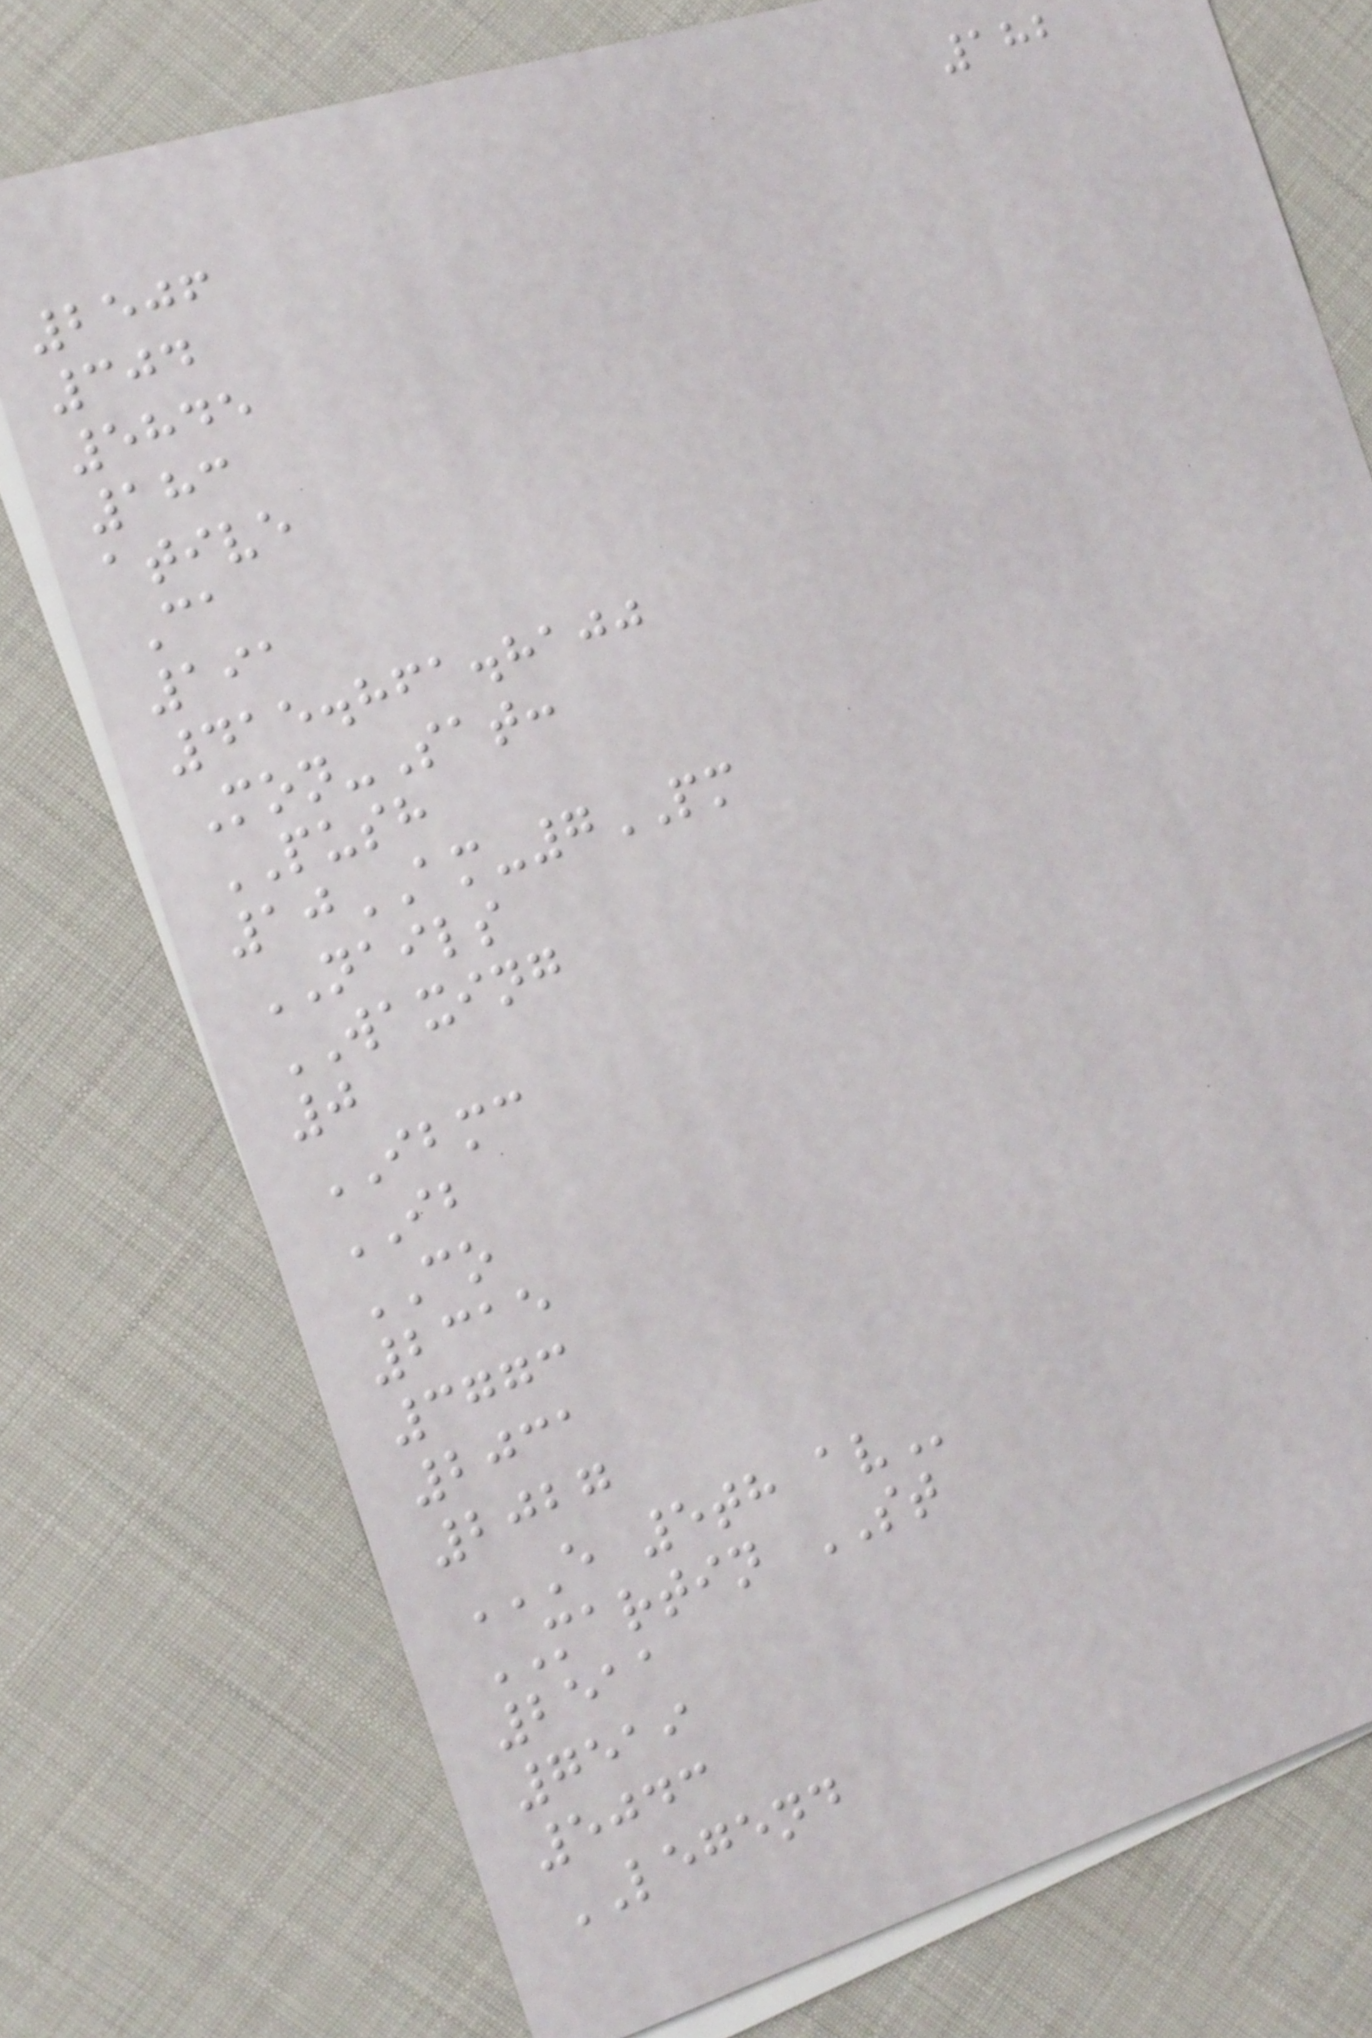182
2506
304
5845
183
ative
Ca
191
415.861.8100
Mon-Sat:
PUSH
10AM-7PM
NAILS
WAXING
0
IBMC
IB
CO
2315
3773
2031
2027
E 5TH AV
MARTIN ST
2511
7519
5043
LEGEND
